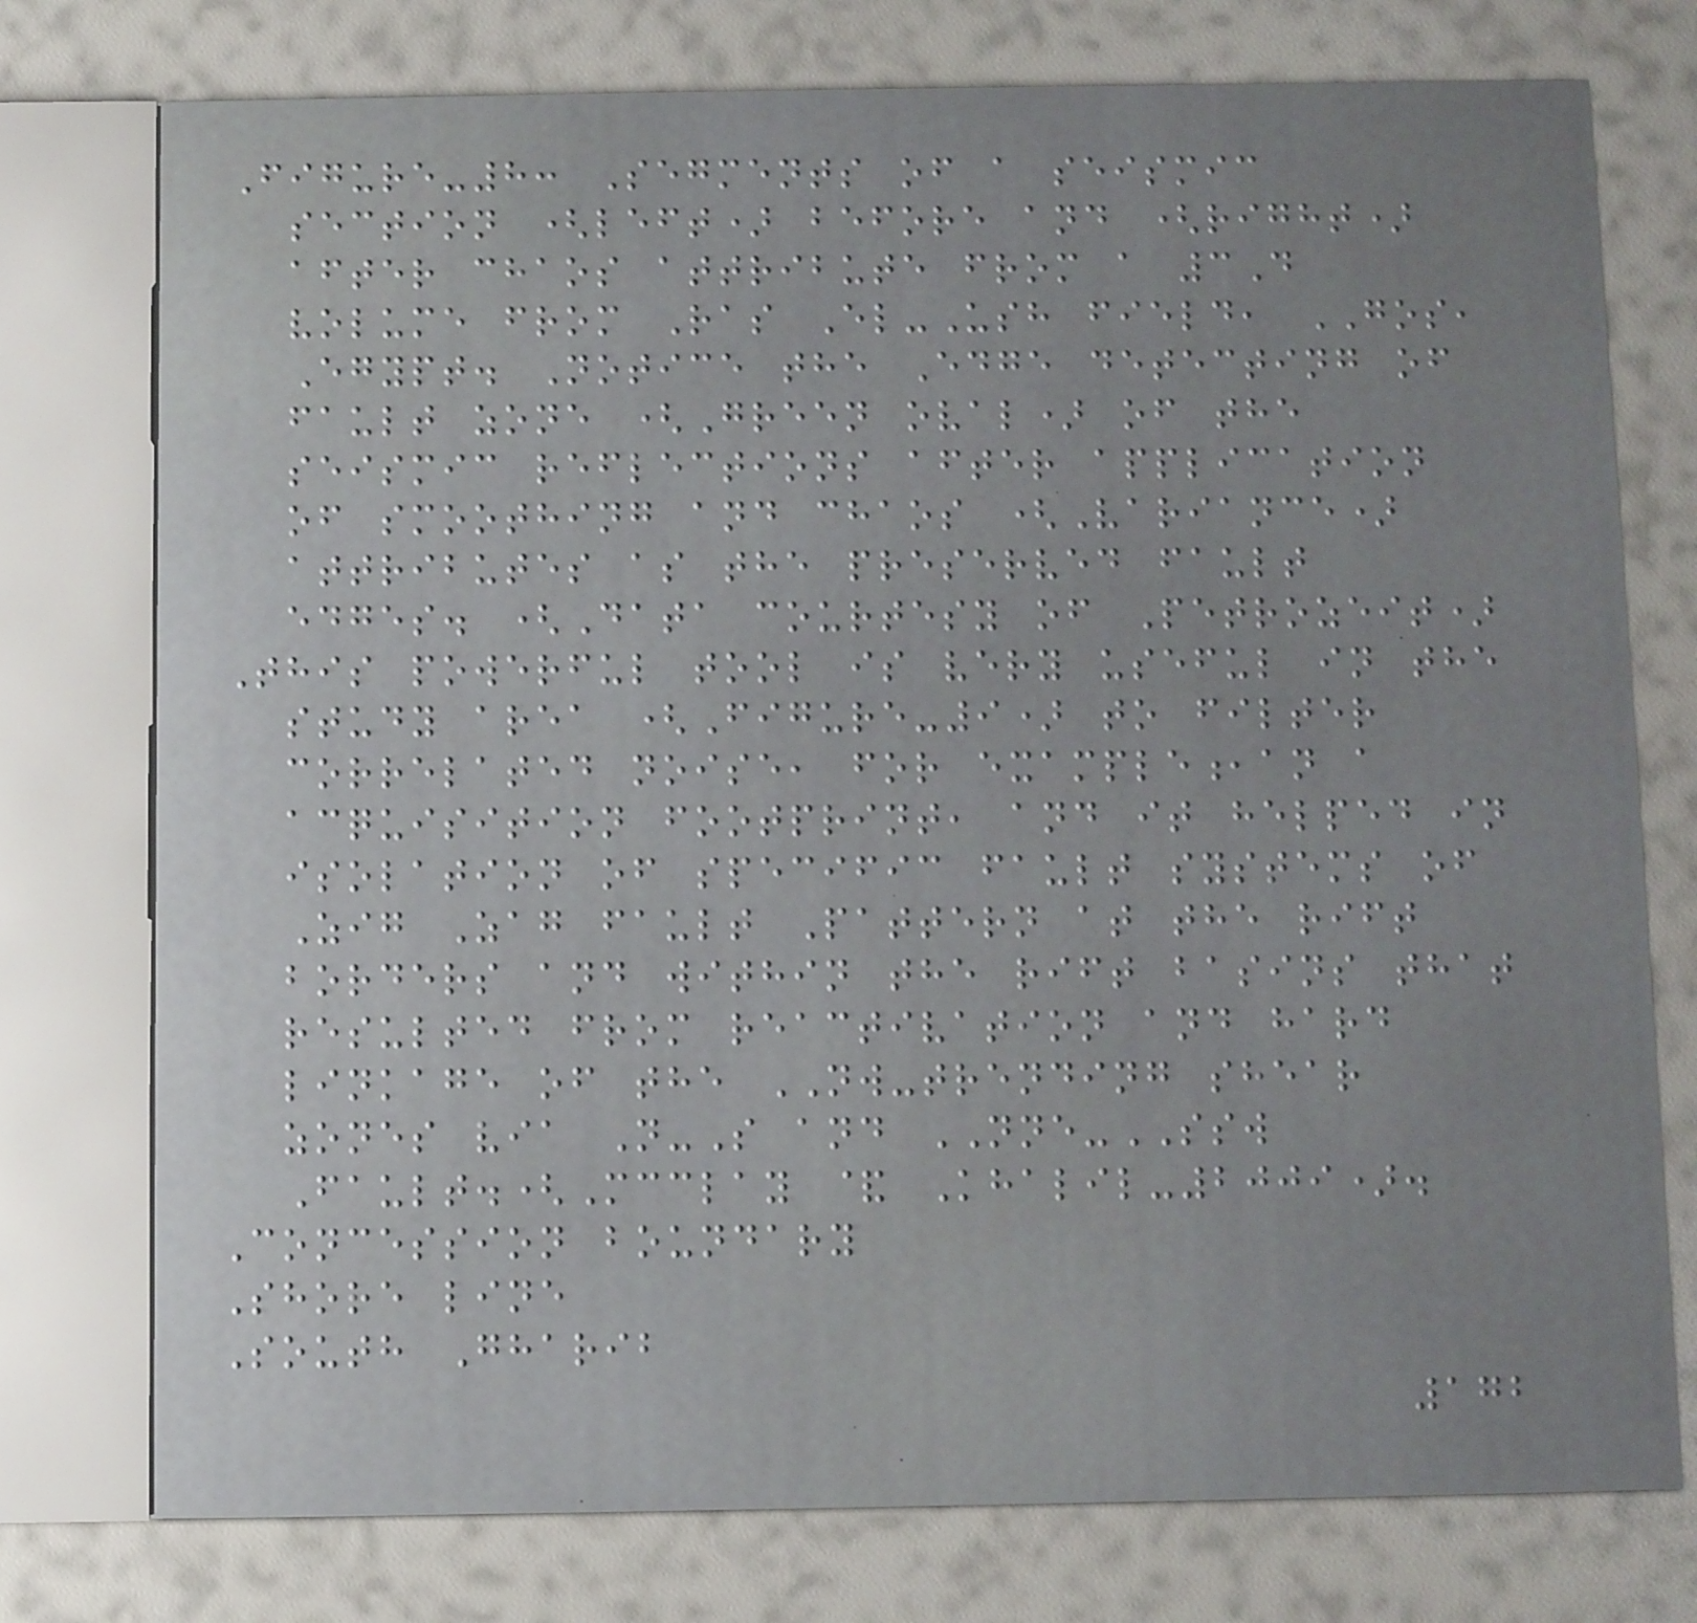Figure-8: Segments of a seismic
section (left) before and (right)
after chaos attribute from a 3D
volume from Ras El-Ush field, GOS,
Egypt. Notice the Edge detecting of
fault zone (Green oval) of the
seismic reflections after application
of smoothing and chaos (Variance)
attributes as the preserved fault
edges. (Data courtesy of Petrozeit)
This powerful tool is very useful in the
study area (Figure-9) to filter
correlated noise, for example,an a
acquisition footprint, and it helped in
isolation of specific fault systems of
Zig Zag fault Pattern at the rift
borders and within the rift basins that
resulted from reactivation and hard
linkage of the NW-trending shear
zones via N-S and NNE-SSW
Fault.(Mcclay & Khalil-2009).
Concession boundary
Shore line
South Gharib
172
